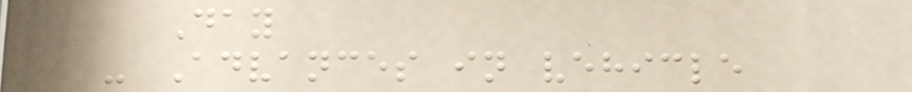Day
- Advances in vehicle
